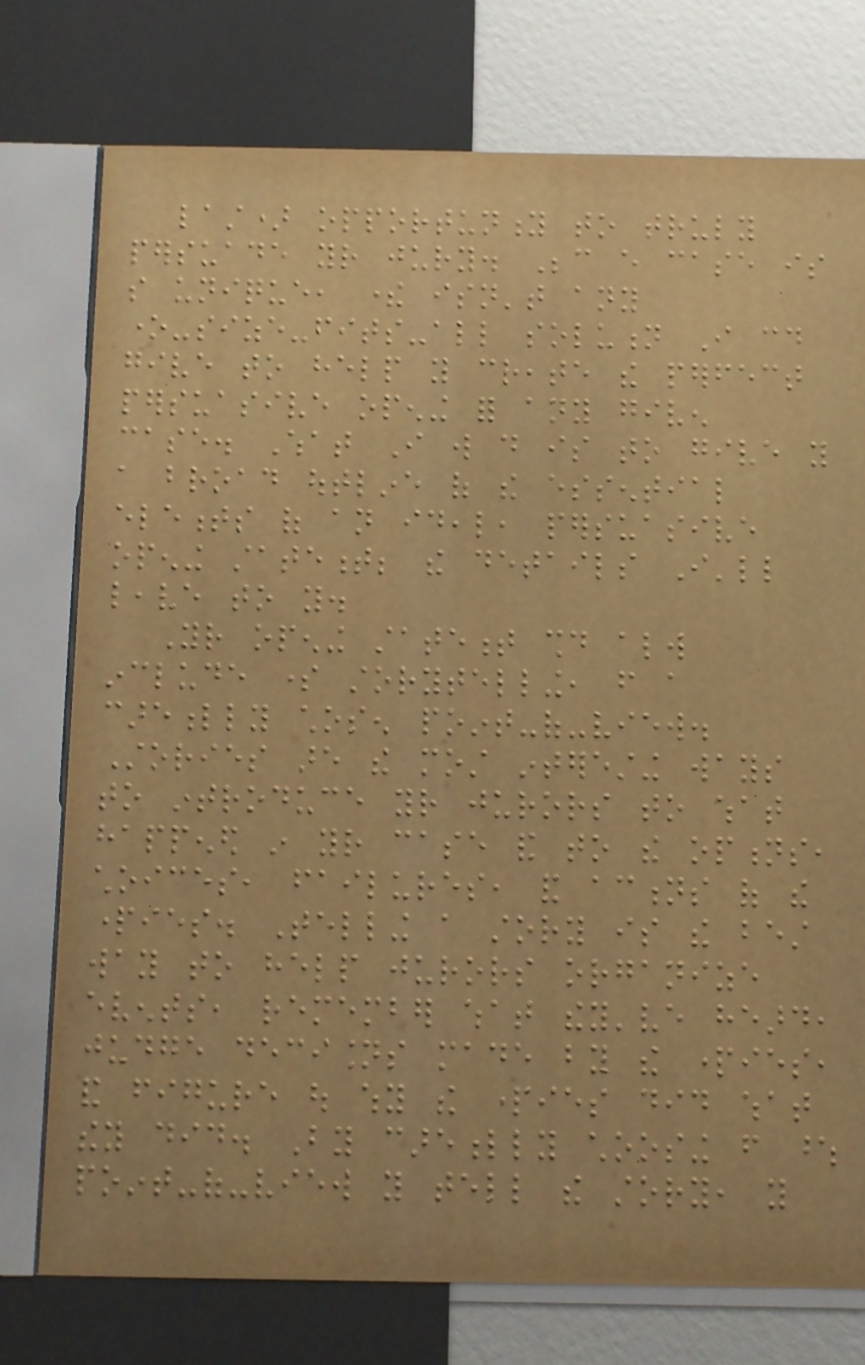last) opportunity to truly
persuade your jury. Because every case is
so unique, there isn't any
one-size-fits-all solution I could
give to help you create the perfect
persuasive opening for any given
case. What I will do is to give you
a broad outline of the essential
elements of an ideal, persuasive
opening statement; the details I'll
leave to you.
Your opening statement should always
include some storytelling, from a
carefully chosen point-of-view.
Stories are the most interesting ways
to introduce your jurors to what
happened in your case and to the options,
choices, failures, and actions of the
parties. Telling a story is the best
way to help jurors organize
events, remember what they've heard,
judge decisions made by the parties,
and figure out why the parties did what
they did. By carefully choosing from whose
point-of-view you tell the story, you
